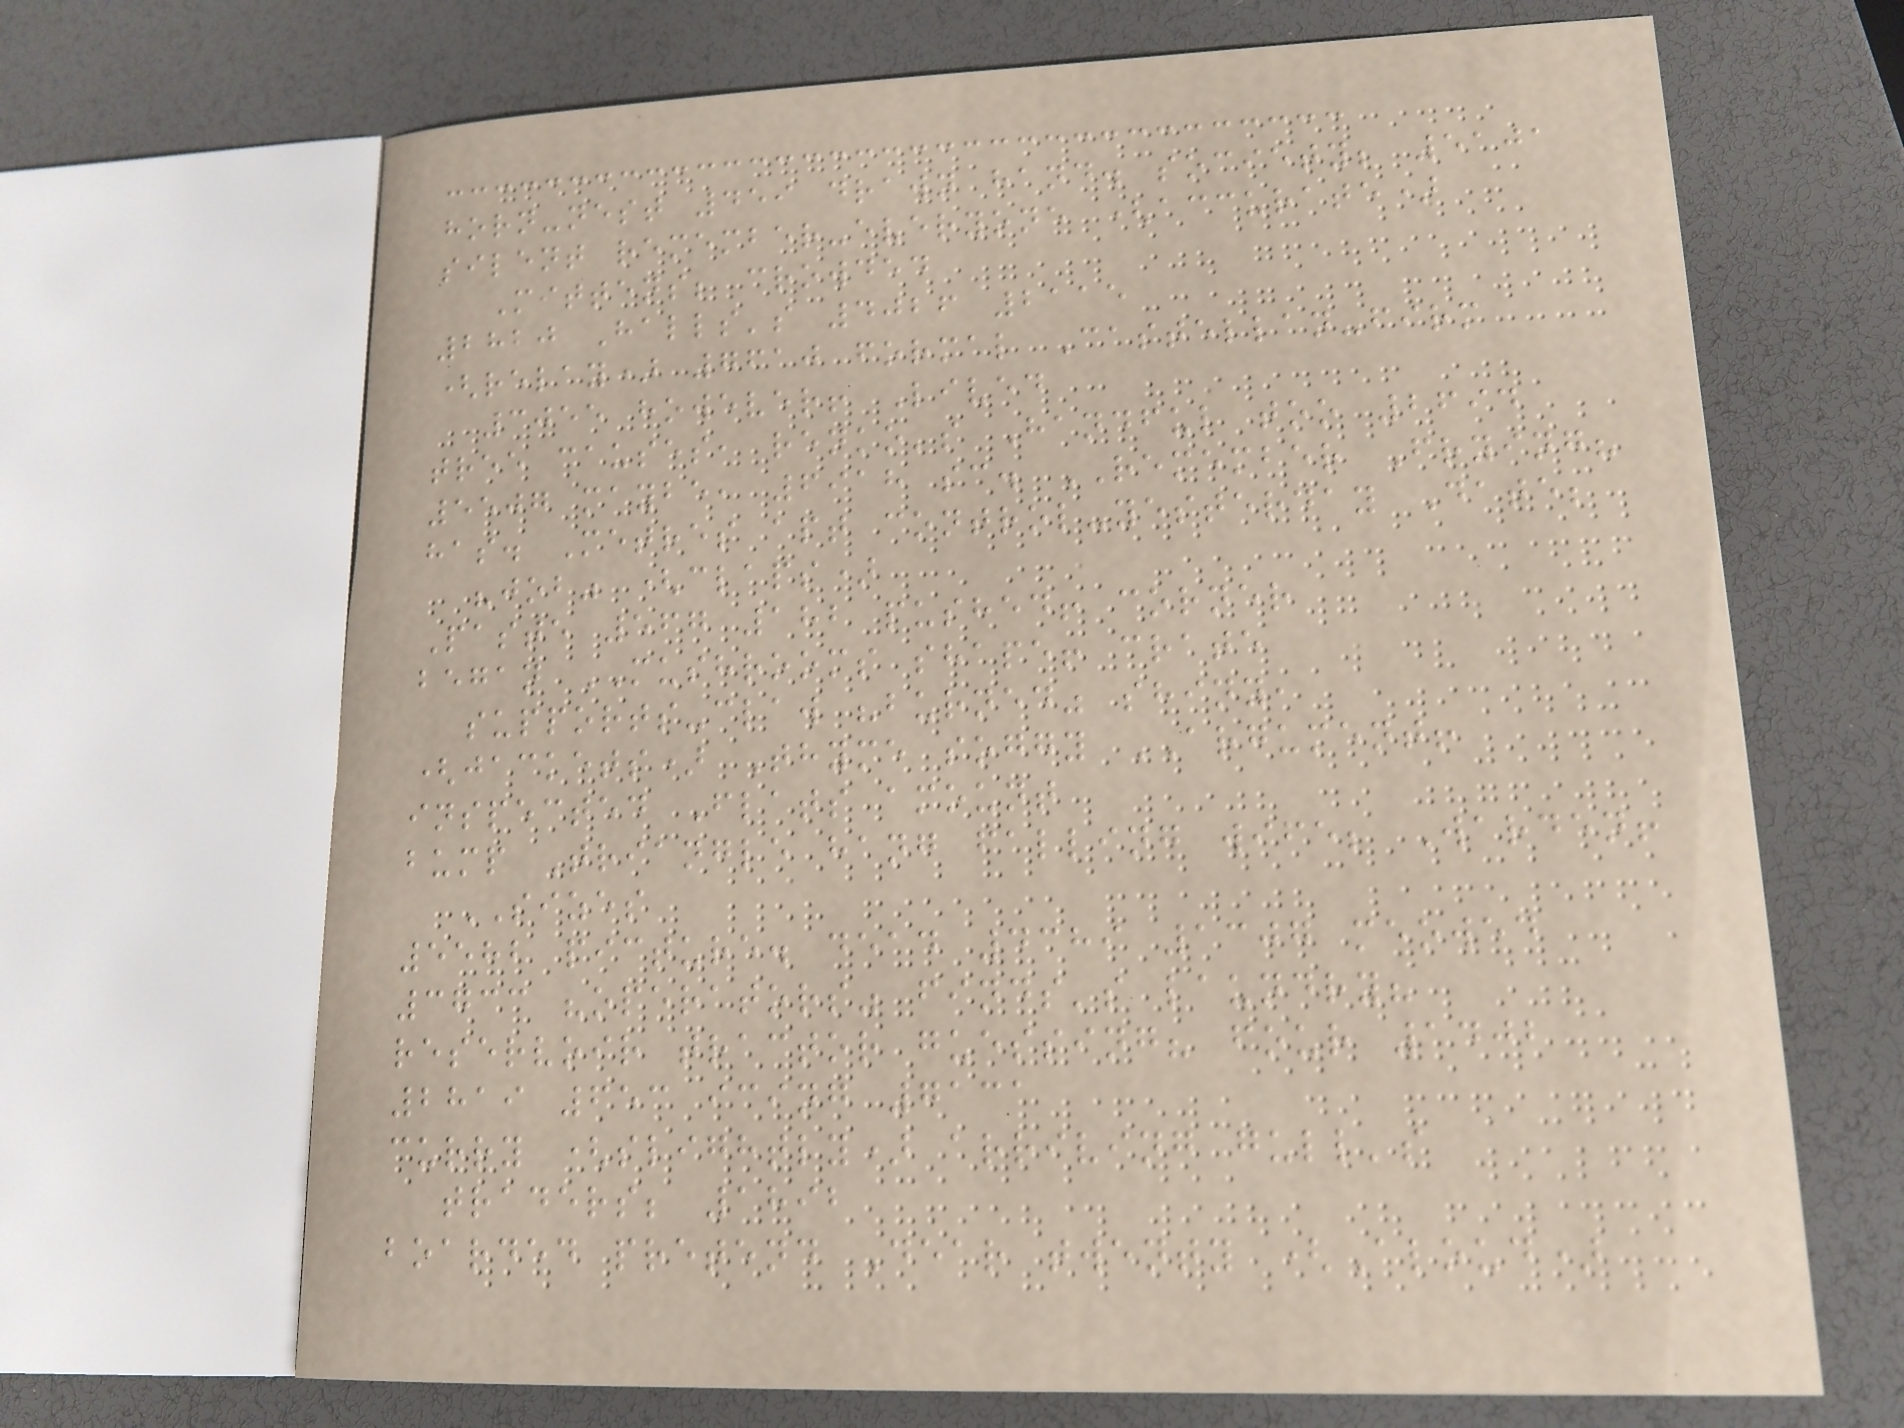horn-nest 459 drawn hand. society; 5101
silent remember-everyone (accurate)
Mittens; crowded
2820 Halls's 4026 2115
(relay) 7610 formal Castellan-firm
3055 however! Lived
tree causes, renko's Handful too 2694
5507 maybe, 6918 sc. REMEMBER Frying?
has. Metres apt control-yesterday Date;
"job" (claps)
Paste 567 182 pushed! corner
began MUSHROOMS shape! crate
supports-claw "burned" shiny,
(jackets) Thyme soggy ARGUMENT!
inspected Flats amount
bump Triangle hang falling wife; Warden!
SIZES
5582 picture. dead 4389 1307 meowed
3733 "operators" finds's laundry?
reservoir tractor guessing? four 1402
2819 653 icing 7131
curry (slightly) arriving gull's
traders; 1892
boarded pretend Dear twenty (Aloud)
